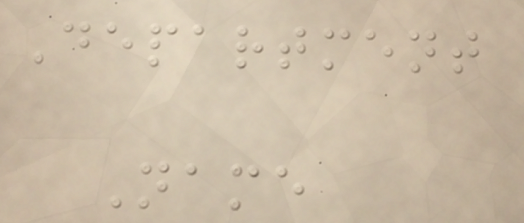Department
Name
